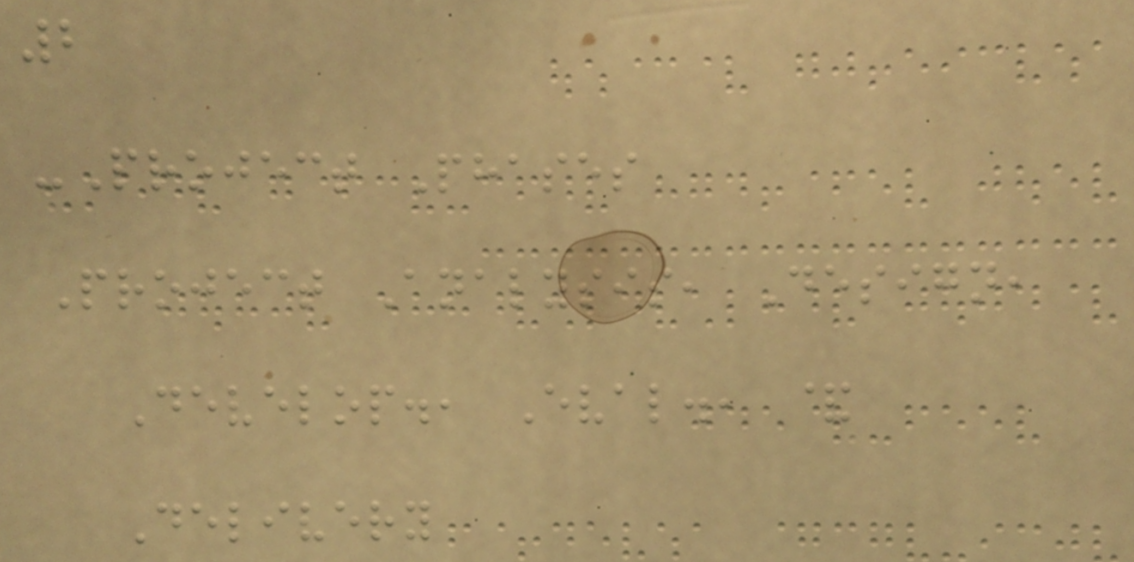2
-Project Phases
Project Analysis, Design,
Develop., Eval., &
Delivery
